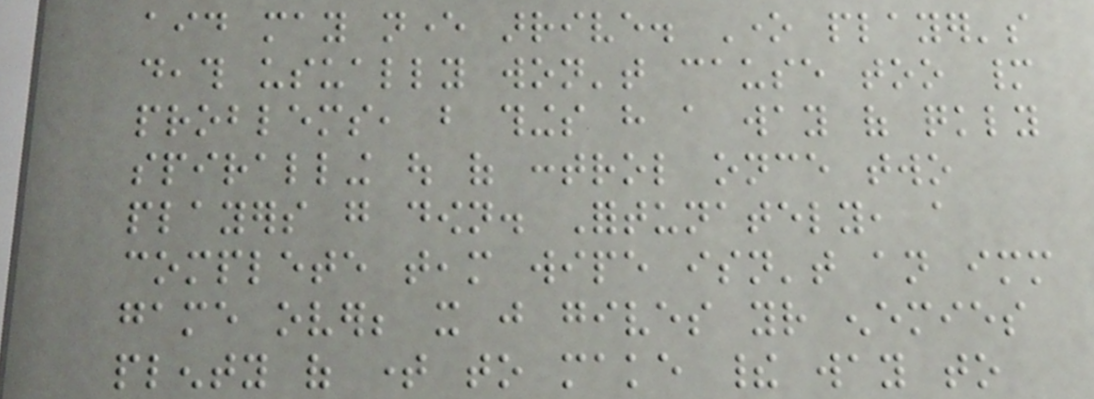aid may never arrive. One player's
death usually won't cause too many
problems, but things have a way of quickly
spiralling out of control once two
players go down. Fortunately, a
complete team wipe isn't an immediate
game over; it just gives your enemies
plenty of time to make their way to
